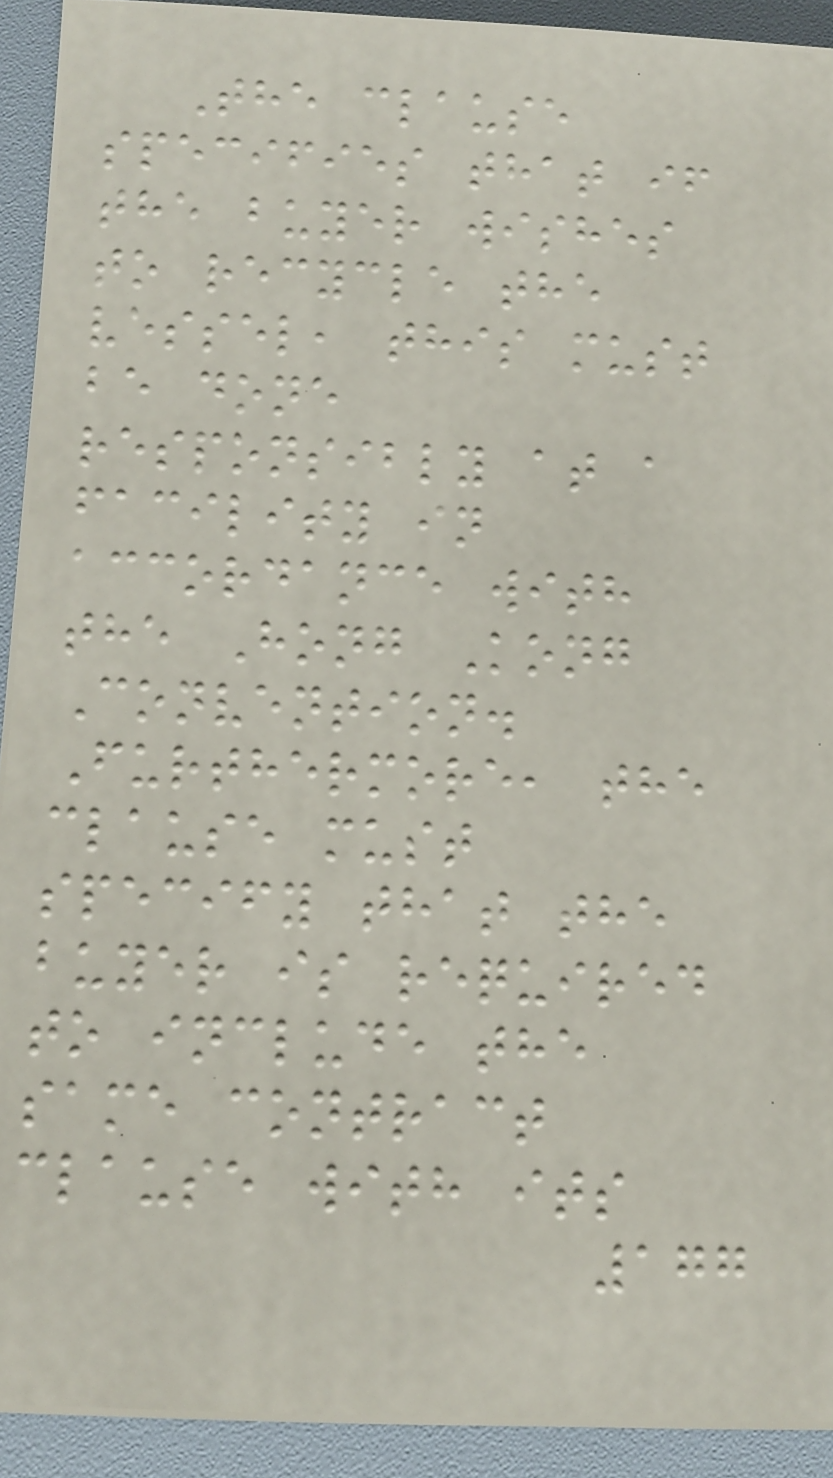The clause
specifies that if
the buyer wishes
to recycle the
vessel, this must
be done
responsibly at a
facility in
accordance with
the Hong Kong
Convention.
Furthermore, the
clause must
specify that the
buyer is required
to include the
same contract
clause with its
177
